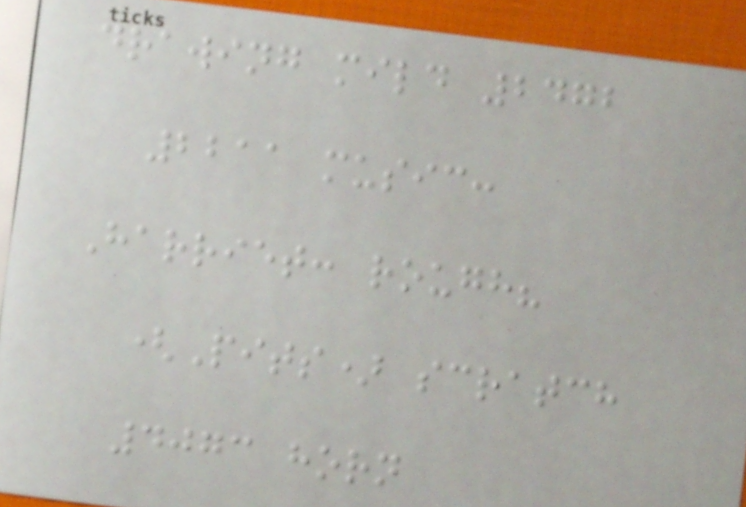drawing mild 2472
2211 music:
Harriet: rough?
(Pits) scratch
4073 horn
